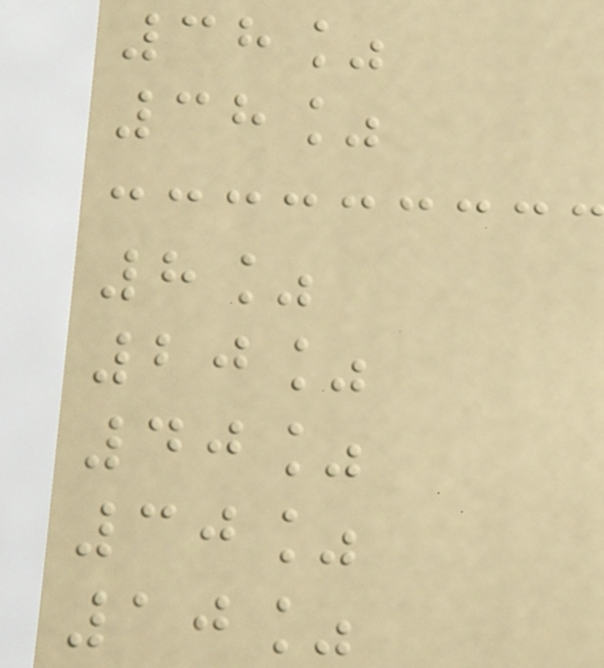38%
38%
8%
20%
40%
30%
10%
